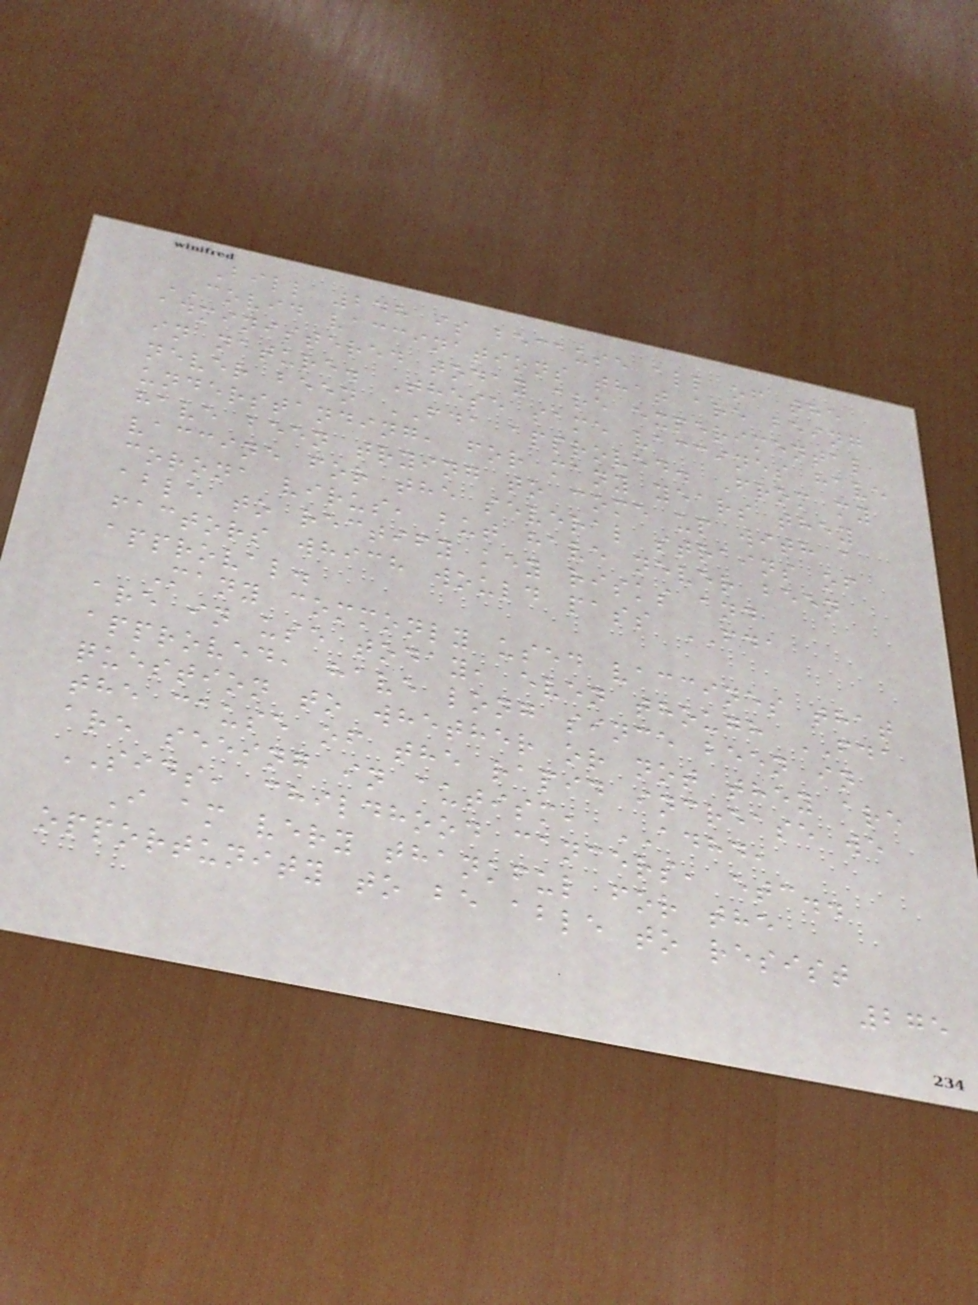Bill 248 is because all of the
COVID vaccinations that are being
administered today are experimental
in nature. These same vaccines have
never been FDA approved. From my
understanding, for many years they
have been trying to come up with a
vaccine for the several strains of
corona virus, but have never been
able to rectify key risks and
factors which would pass FDA
approval.
Many commonly used vaccines that
are in use today, even though FDA
approved, have long since been in
question to whether or not they are
the cause of the rapid increase we
are seeing in autism, ADHD,
SIDS, childhood cancers, etc..
I am very thankful for the
opportunity to be able to resist
275
